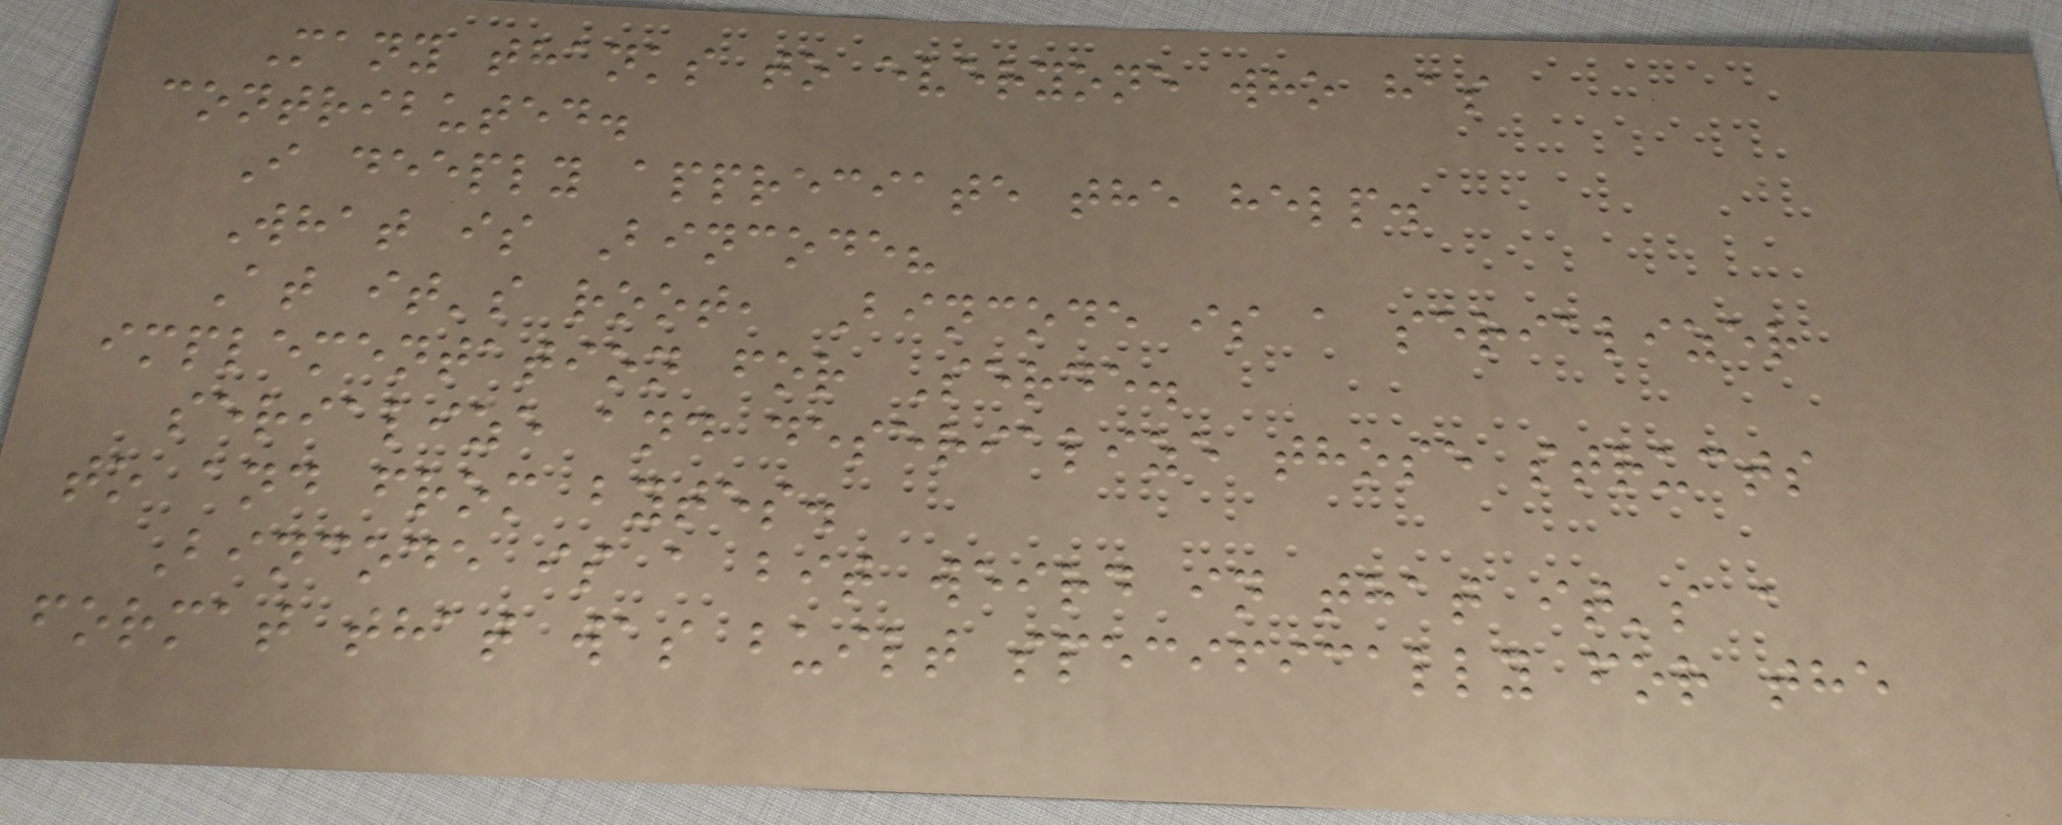Many thanks to everyone who has
contributed.
I deeply appreciate the help.
What is Bincode?
At it's root, Bincode is a serializer
implementation for Serde.
serialize and deserialize those structs
to and from bytes.
Bincode is a bit weird in that it's a
format that was built specifically for the
